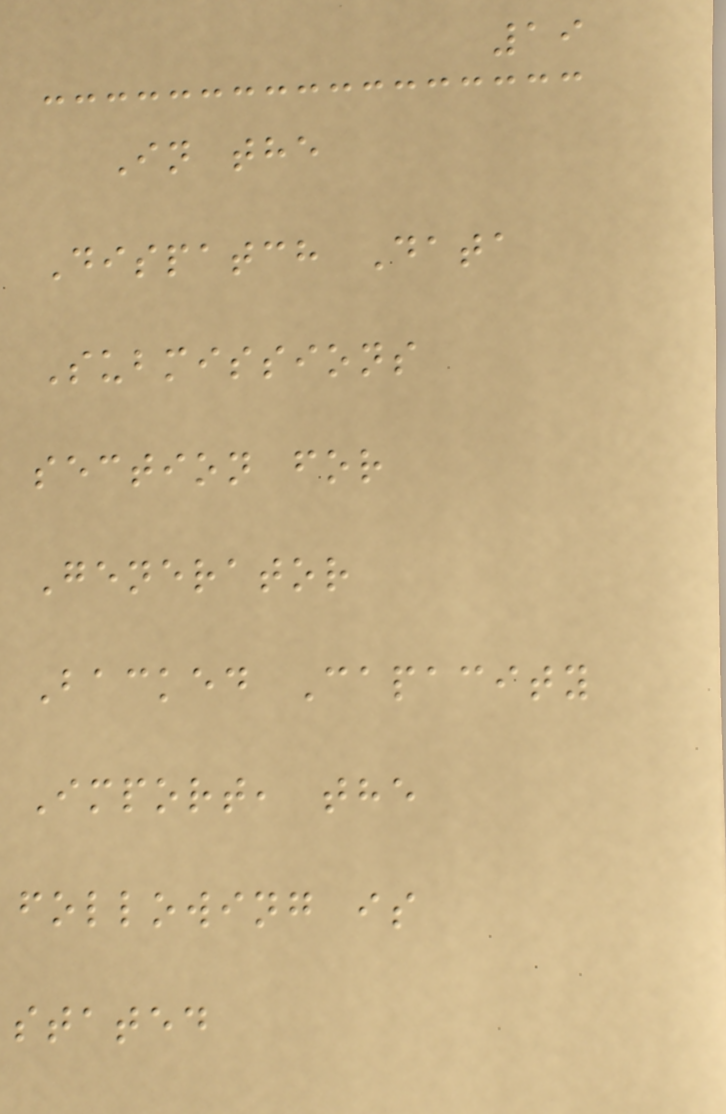19
In the
Dispatch Data
Submissions
section for
Generator
Backed Capacity
Import, the
following is
stated
